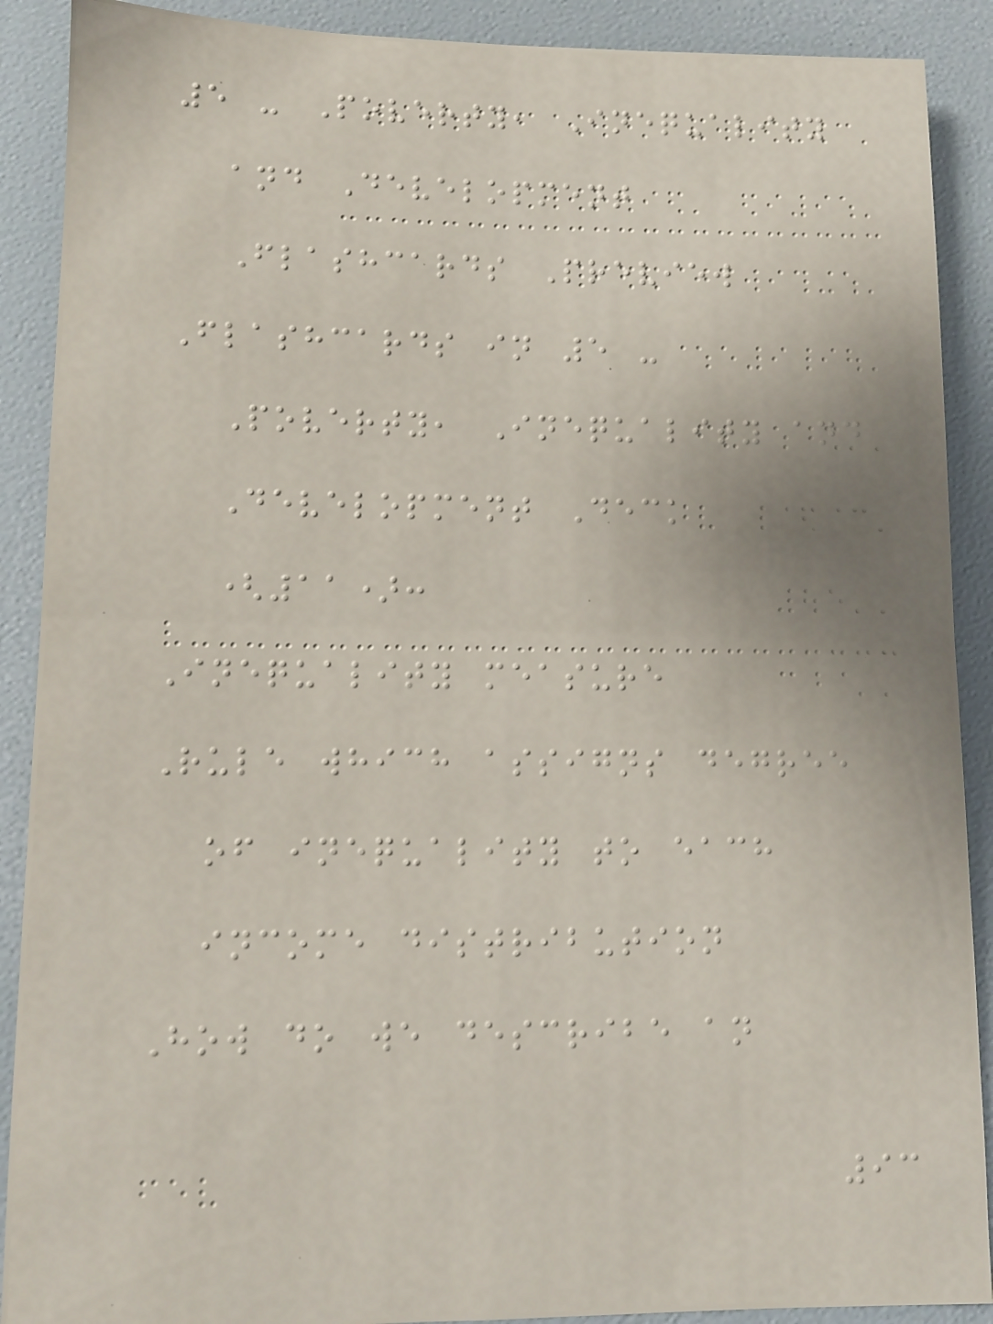5 - Poverty, Inequality
and Development
Flashcards Preview
Flashcards in 5 -
Poverty, Inequality and
Development Deck
(11):
Inequality measure
Rule which assigns degree
of inequality to each
income distribution
How do we describe an
93
